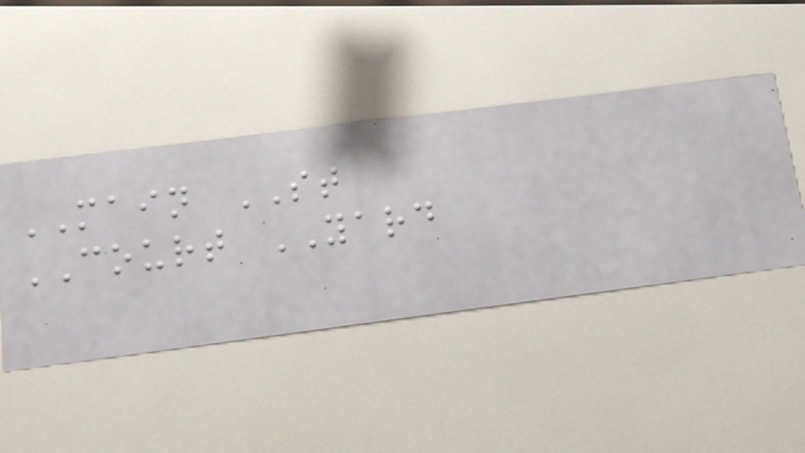MAIN ST
COURT YARD
